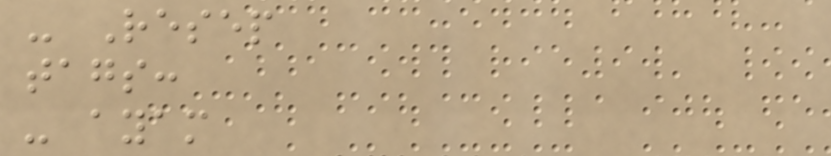- Resep
tags:
- ayam
